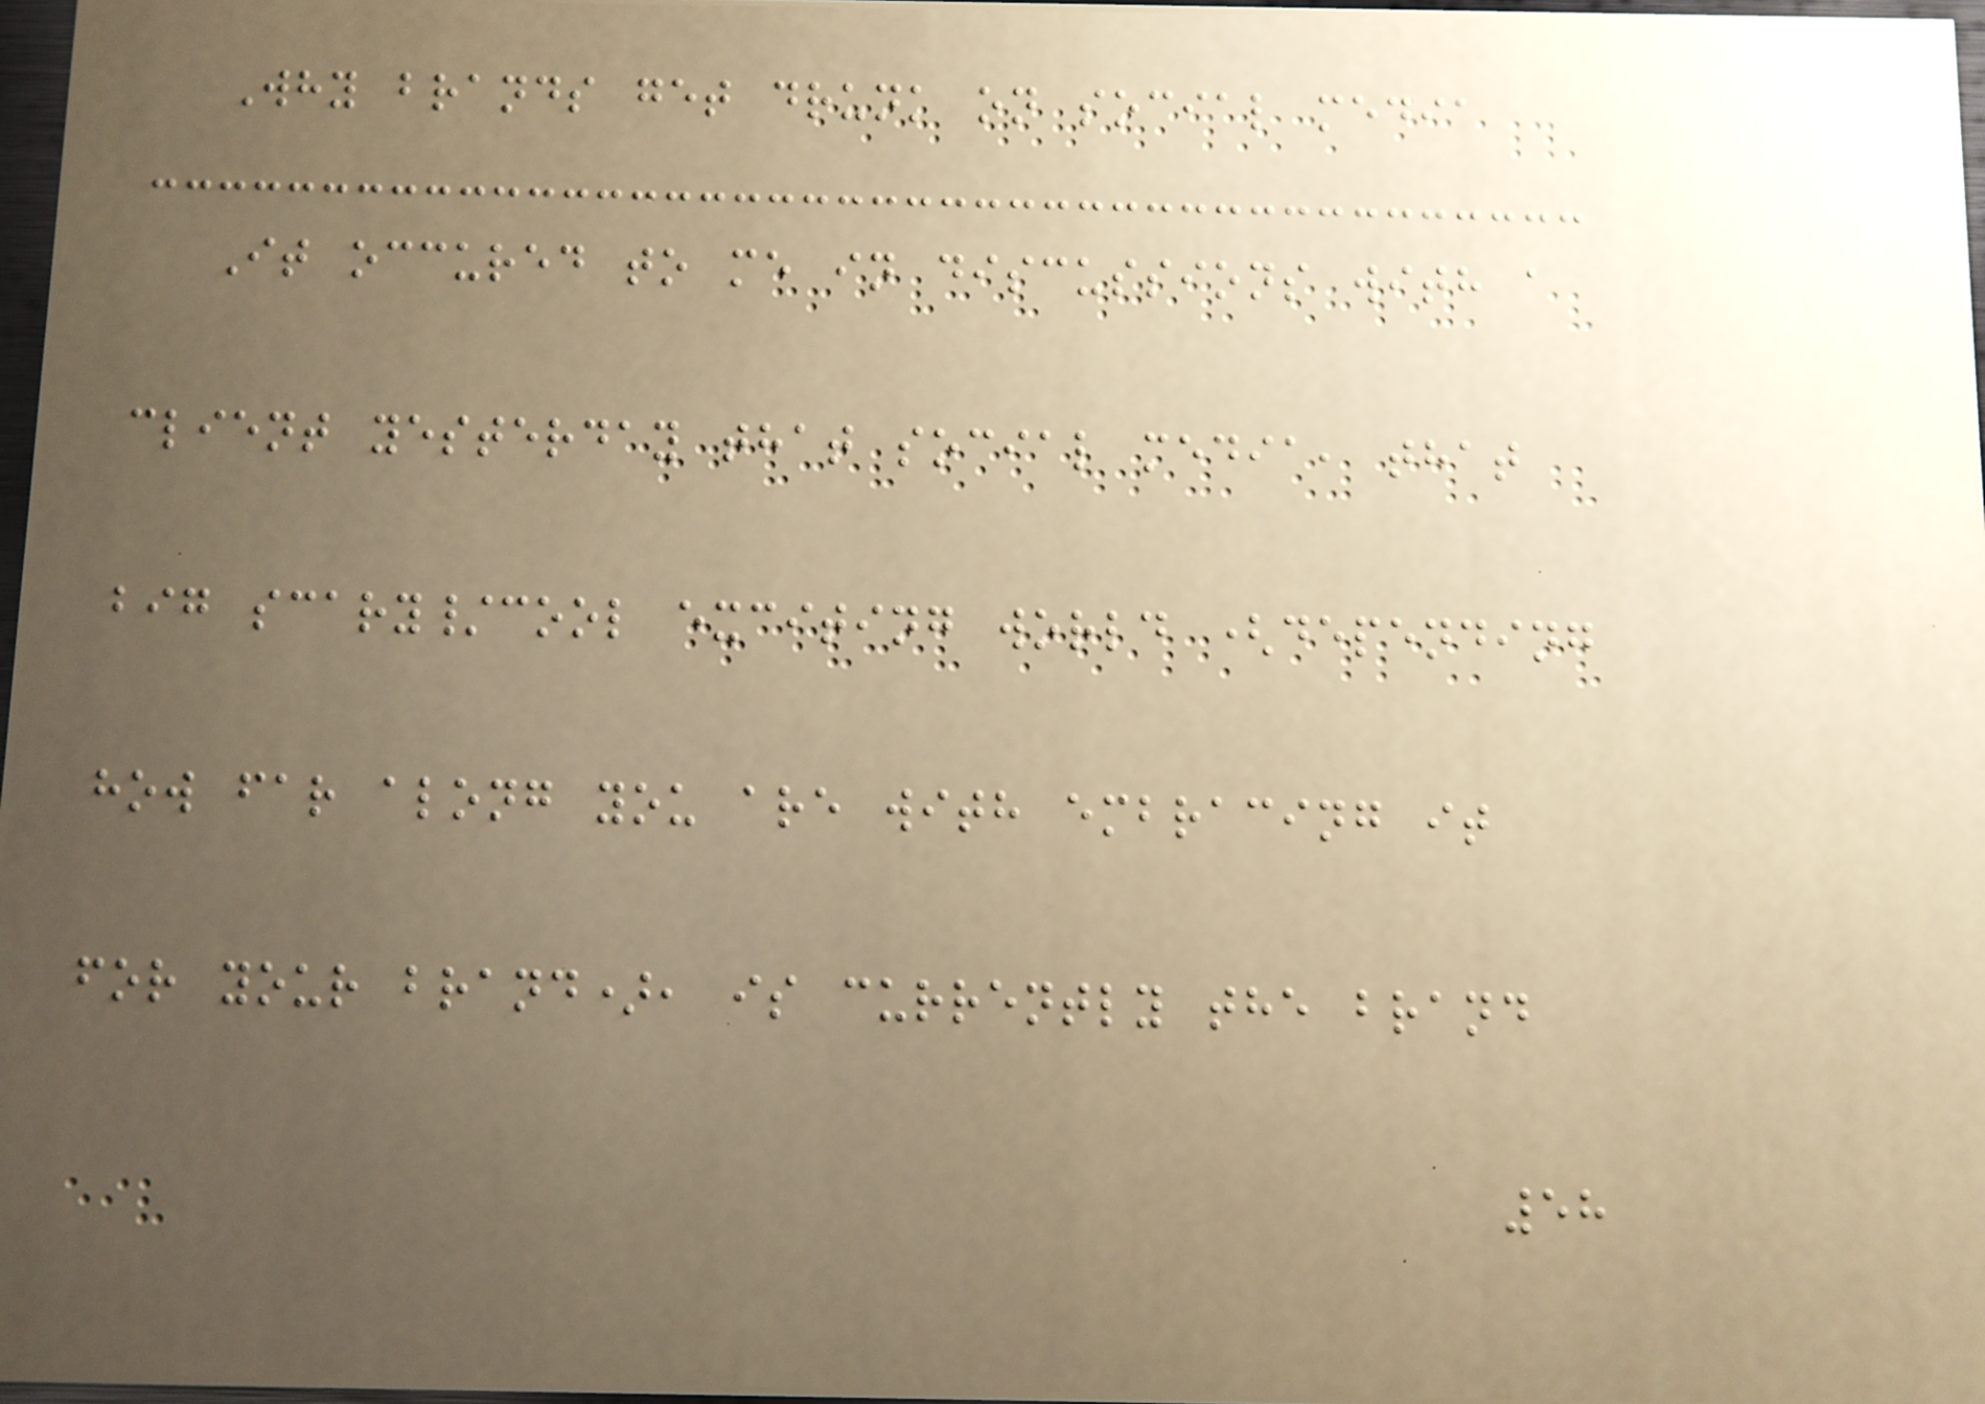Why brands get drunk on social media
It occured to me in discussions with a
client yesterday that social media, that
big scary/cool exciting world (depending
how far along you are with embracing it
for your brand), is currently the brand
58
